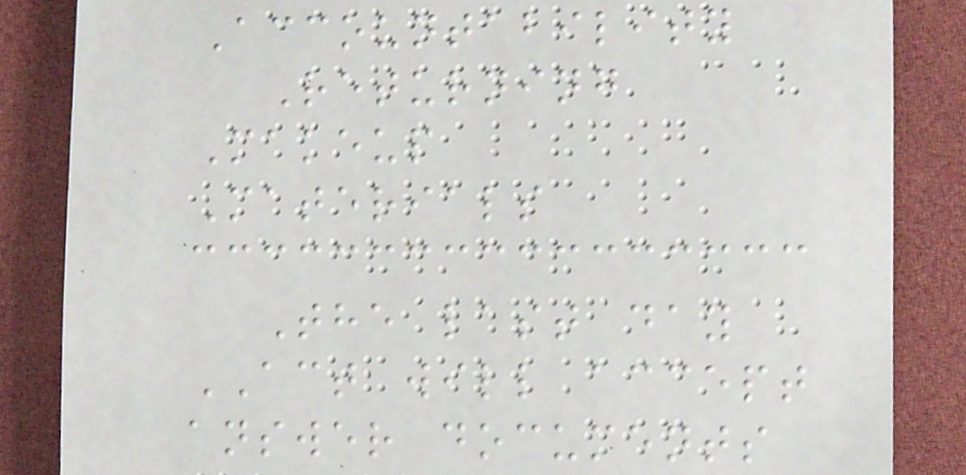Accountability
Returning
Makeup
Materials
The last day
ACT will accept
answer documents
